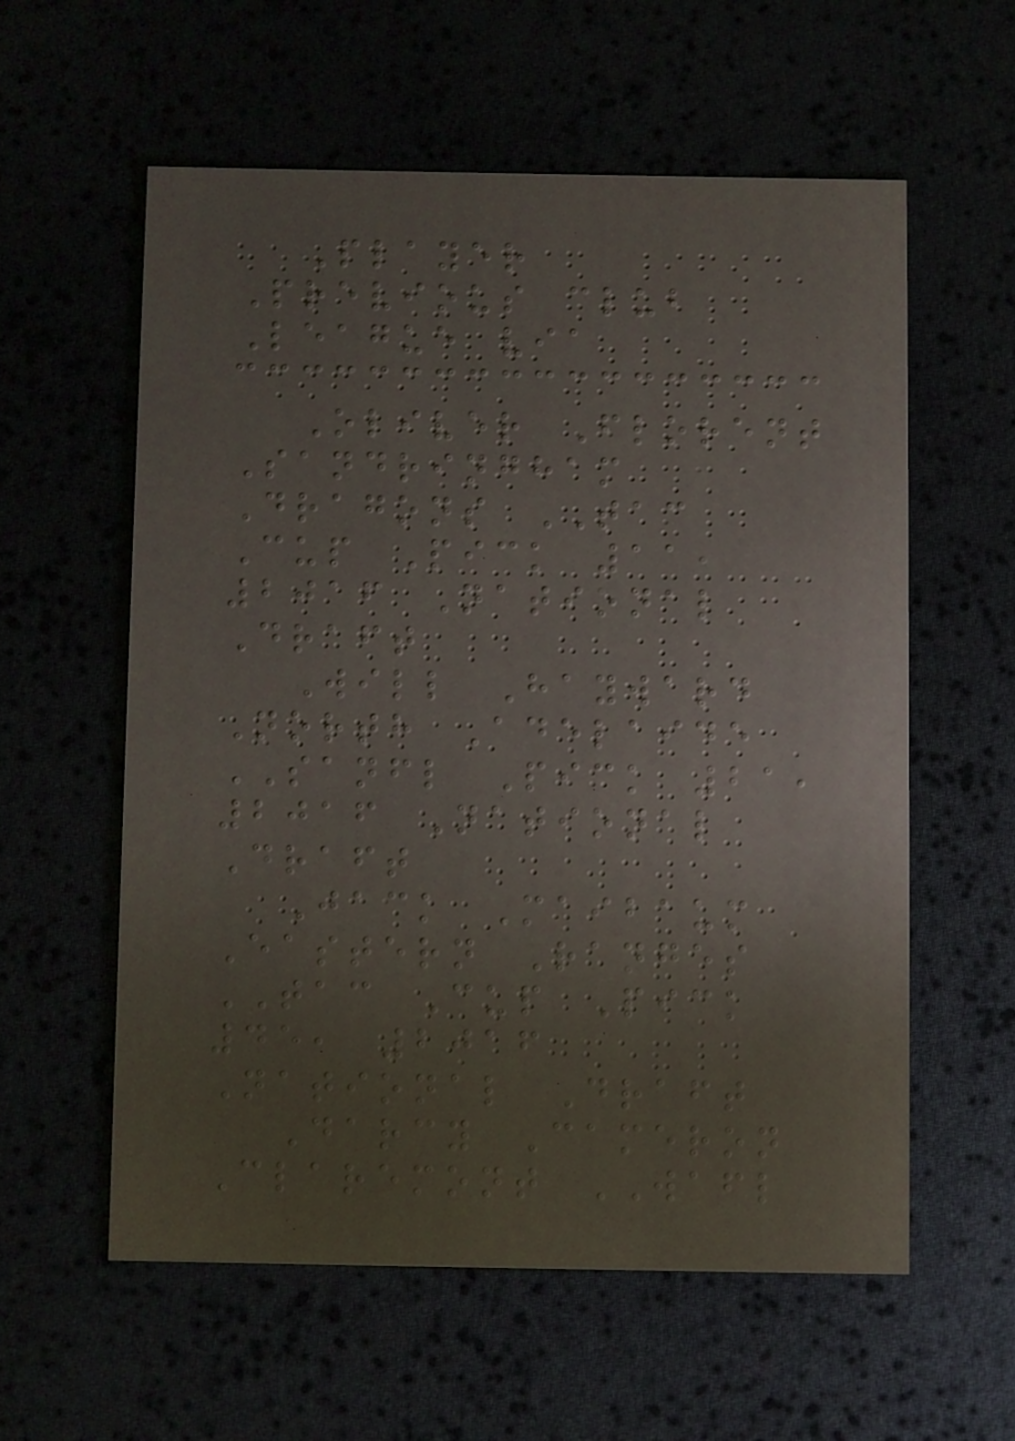Player
Previous club
League via
Oliver Florent
Sandringham
Dragons TAC
Cup Pick 11,
2016 National
Draft
Will Hayward
North Adelaide
SANFL Pick 21,
2016 National
Draft
Jack Maibaum
Eastern Ranges
TAC Cup Pick
45, 2016
National Draft
Darcy Cameron
Claremont WAFL
